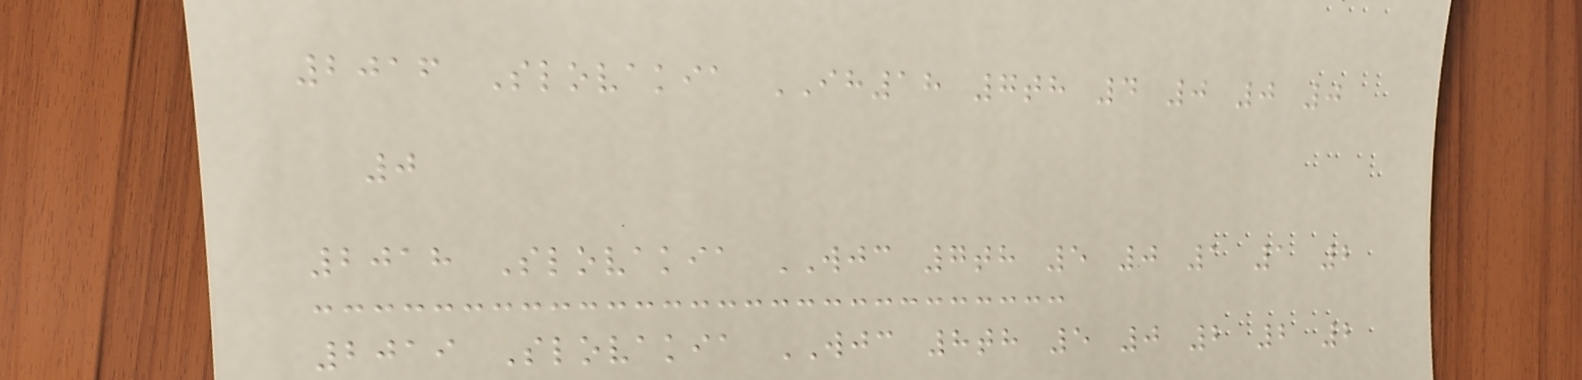2016 Slovakia IH18 7th 4 0 0 0
0
2018 Slovakia WJC 7th 5 0 1 1 2
2019 Slovakia WJC 8th 5 0 2 2 2
